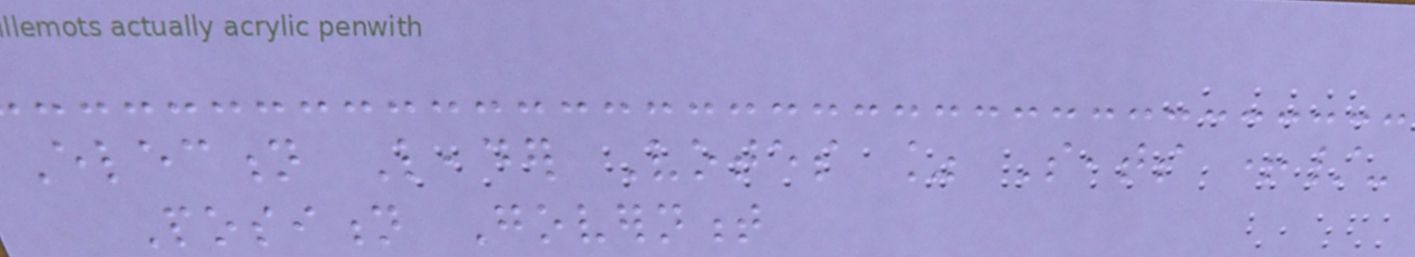Election Leader Votes % Seats +/-
Position Government
